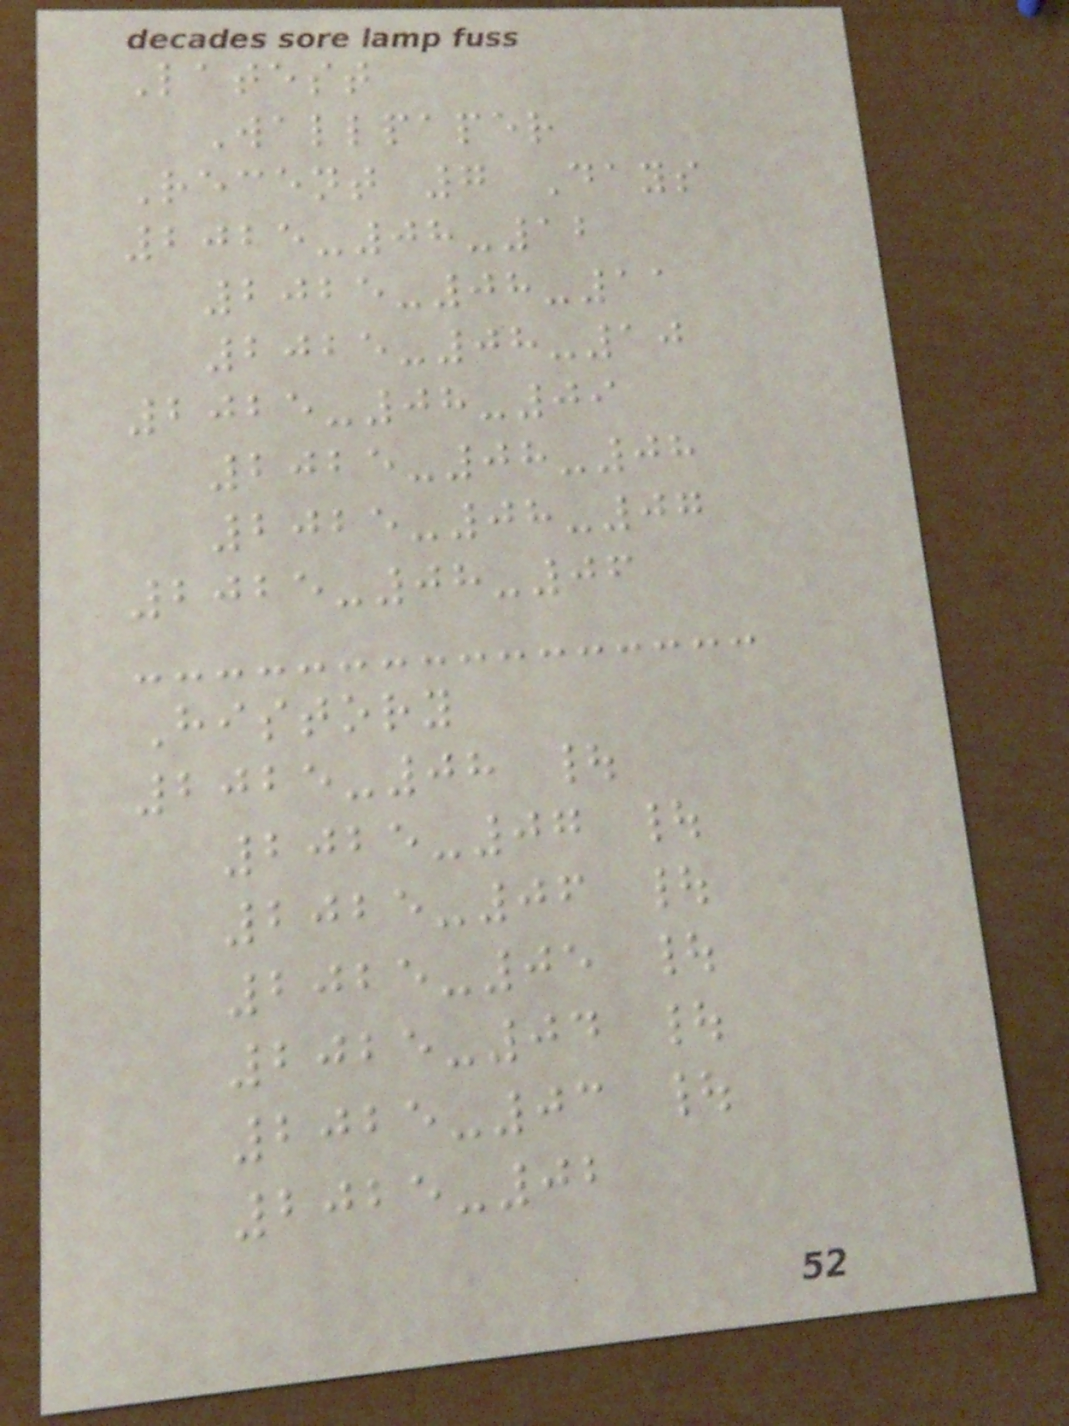Latest
Wallpaper
Recent 7 Days
2025-08-12
2025-08-11
2025-08-10
2025-08-09
2025-08-08
2025-08-07
2025-08-06
History
2025-08 |
2025-07 |
2025-06 |
2025-05 |
2025-04 |
2025-03 |
2025-02
